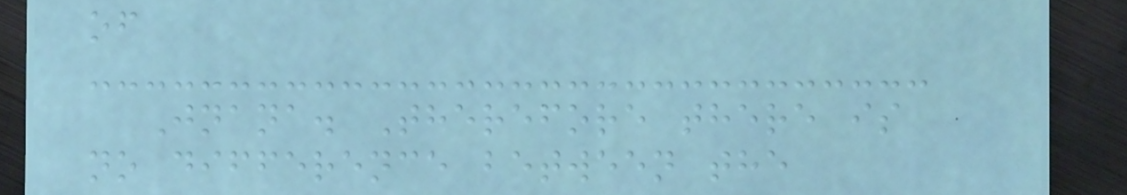of
Jnana. Therefore there is
no difference between the
